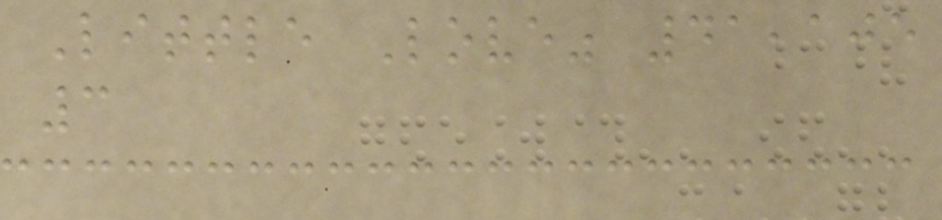Little Love" 41,105
3
